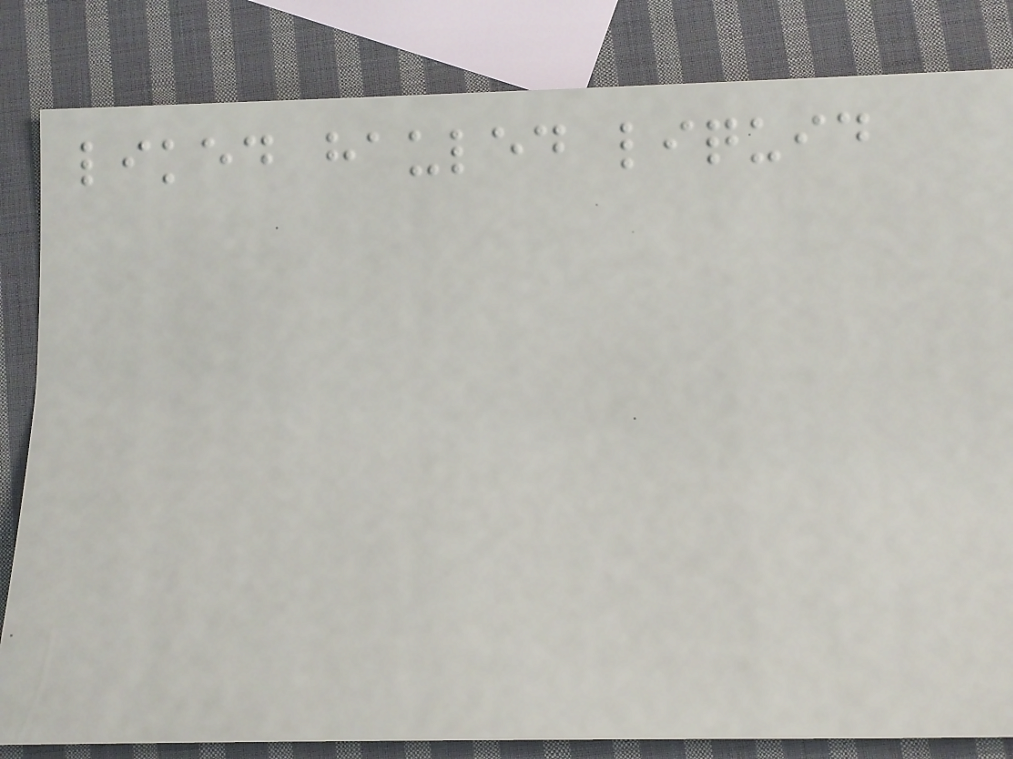liked hauled liquid
